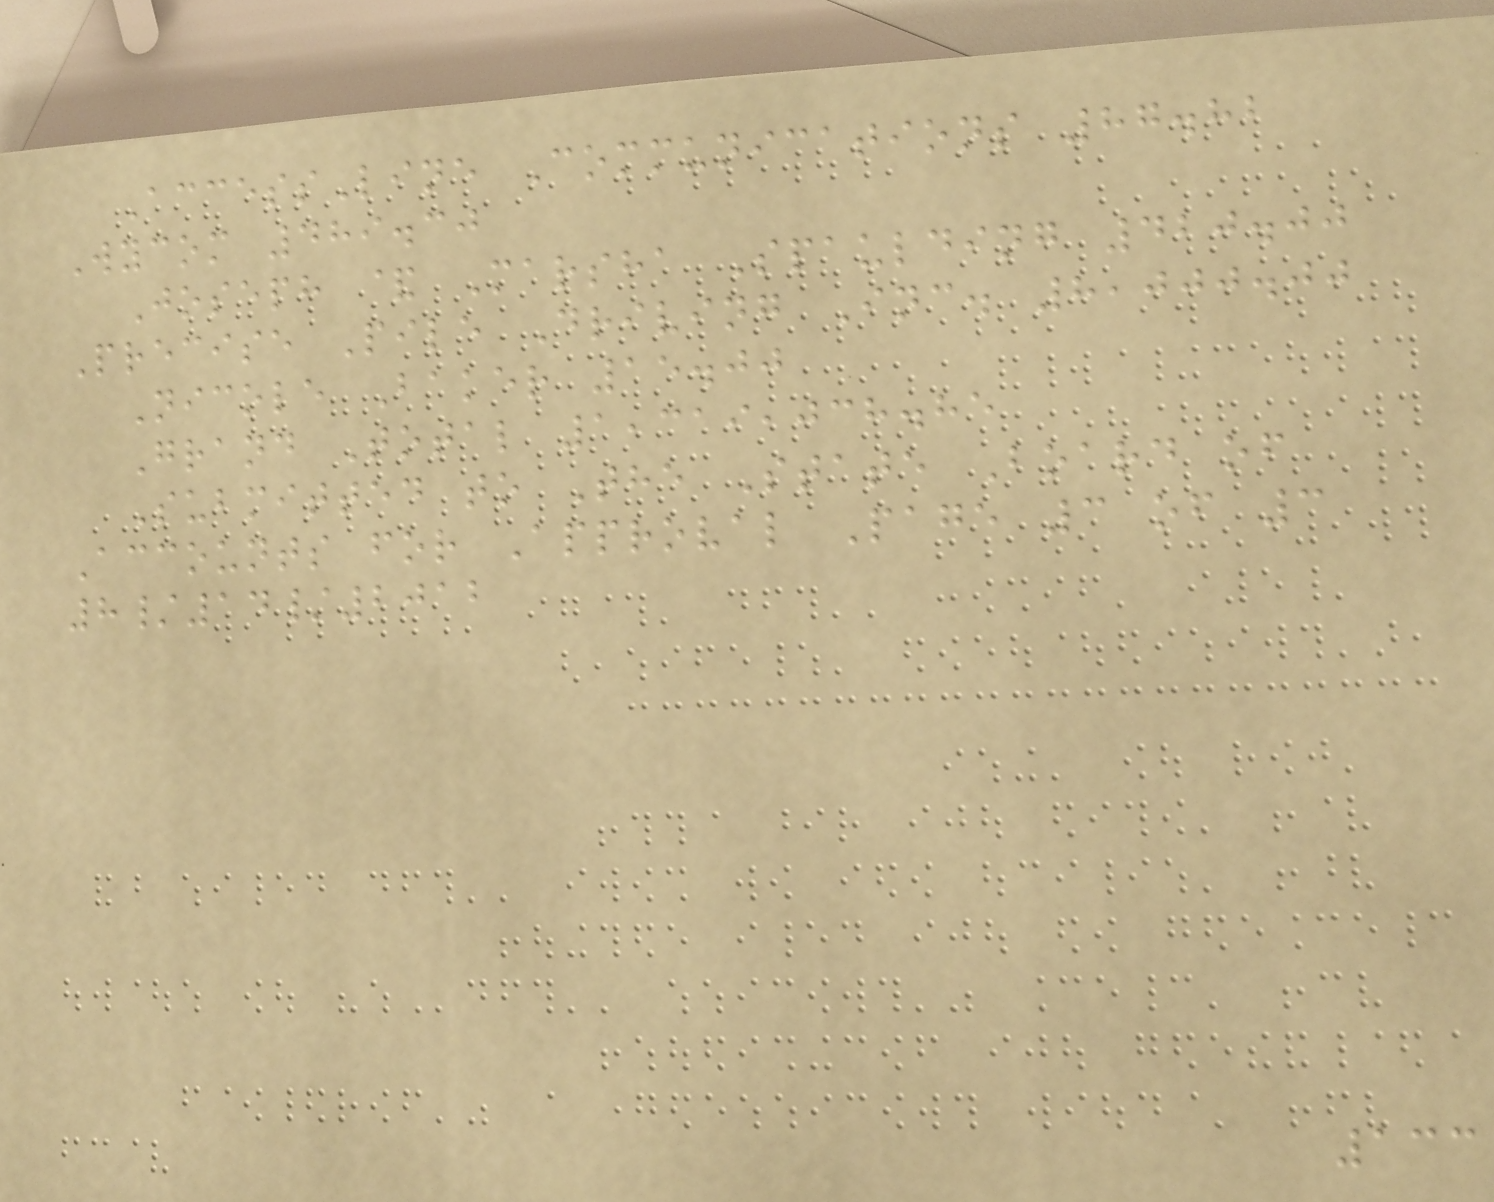AccessLine Communications 87.82
Wycom 489.30
Joseph & Marsha Spaulding 420.00
Precise Pile Driving Inc. 8,000.00
Nicole Baker 15.00
Grand Total 1,319,038.85
Submitted to The State Board of
Accounts for Approval Page 3 of 3
8/14/2012
133
